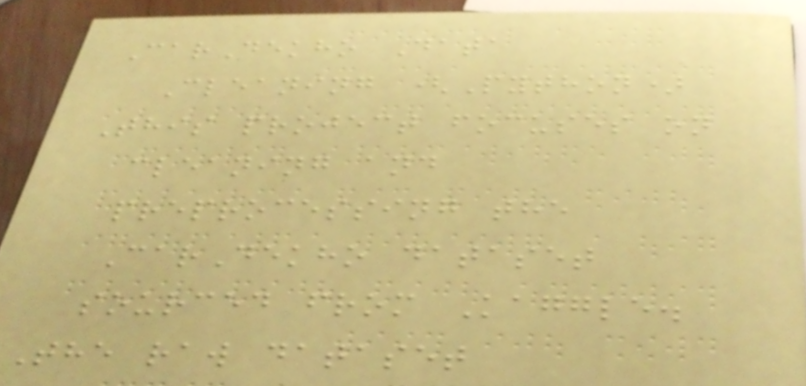CarDekho Data
Cleaning (Python)
This project focuses on
cleaning and
preprocessing the
CarDekho dataset
sourced from Kaggle.
The raw dataset
